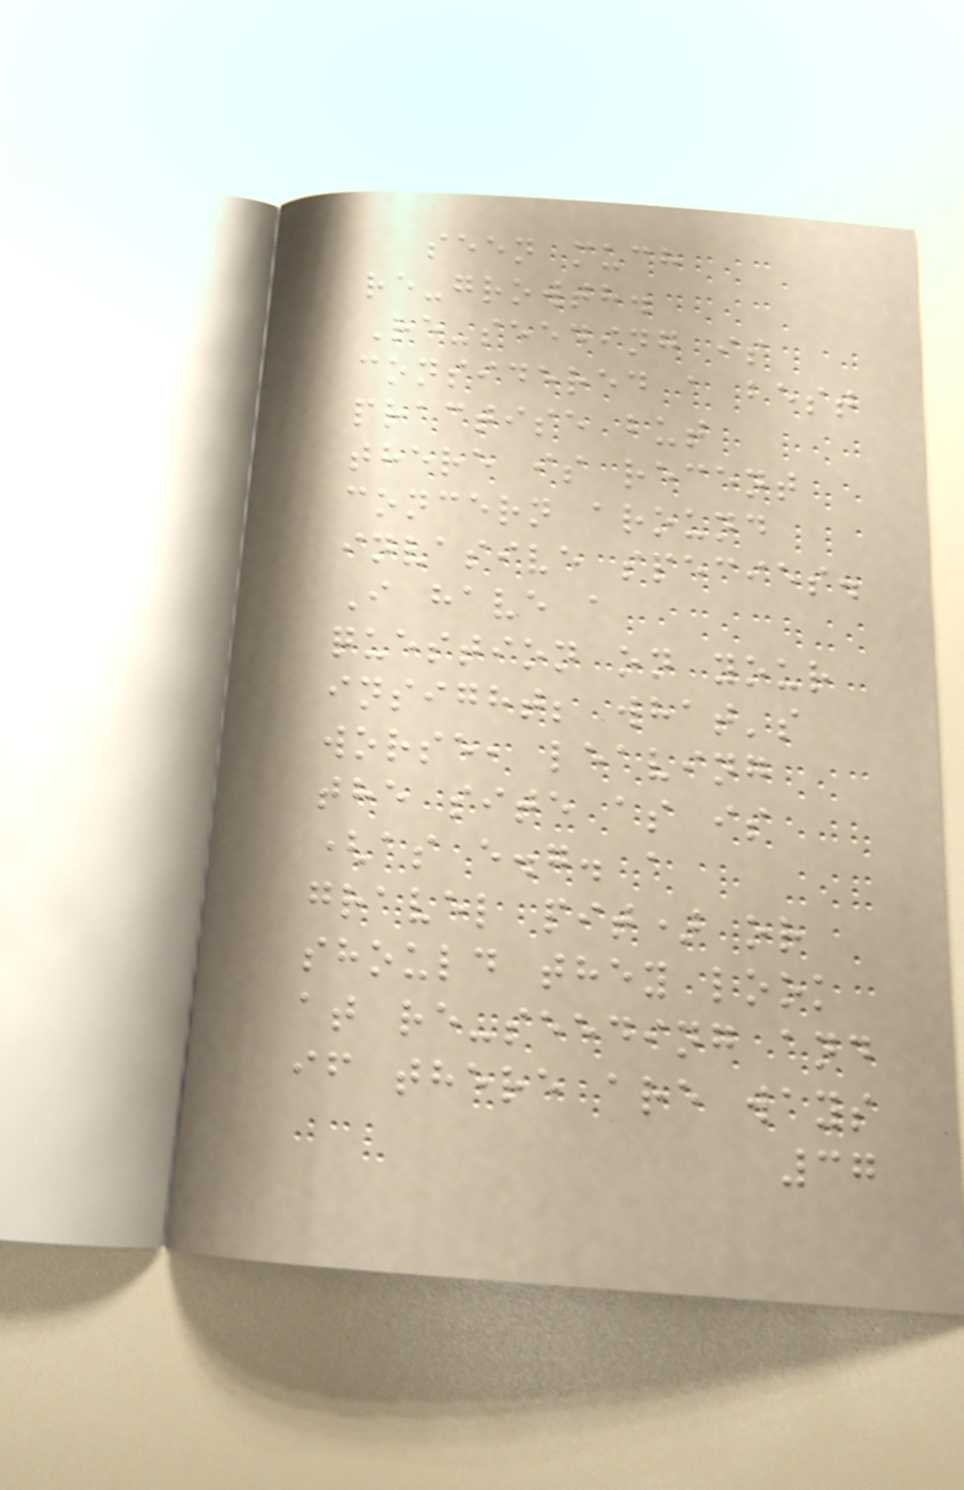seen much
re-growth.
Re-seeding is
considered a best
practise but
there is recent
concern around
invasive species.
I have a
question on your
insight; what's
worse, leaving
the site as is
(as e.g. a
gravel pit) or
should they look
at re-seeding and
if there are ways
37
